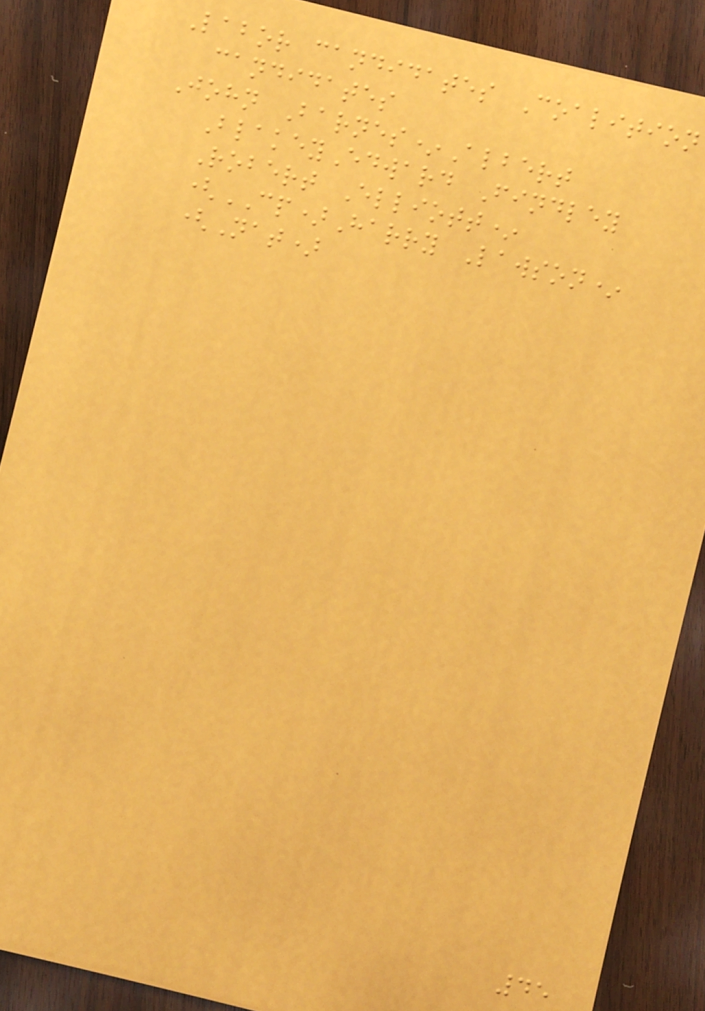Labor candidates Coalition
candidates
John Barnes*Albert
BlakeyEdward Findley
Robert Elliott*
(CP)Harry Lawson*
(Nat)
45
